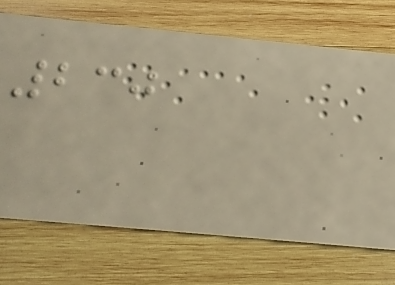230
